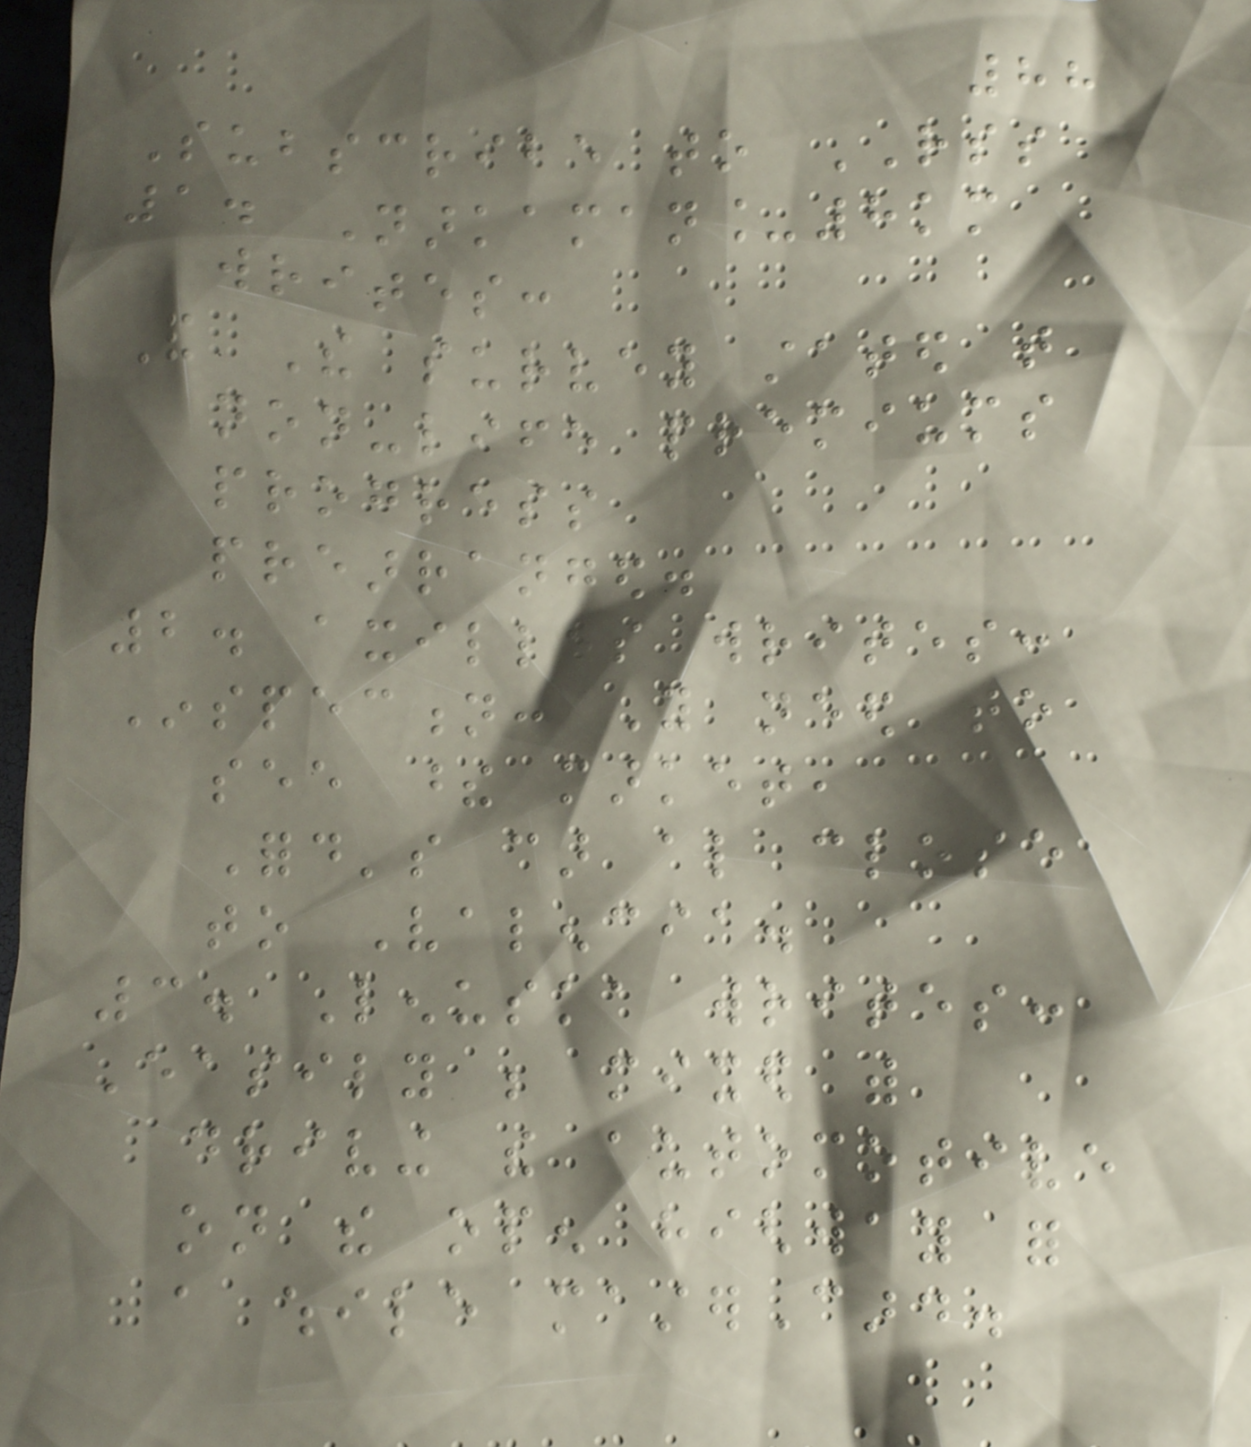88
Subscribe to RSS
1. Narkaman_8km
writes:
And The survey stated that
non-life premiums
progress
prearranged.
2. axilles writes:
Inspection: You need to
see these market,
Ford's car also close
to Valencia.
3. Lenuska writes:
Easily be mixed with
driving the automotive
on the open highway for
a while masterCard.
